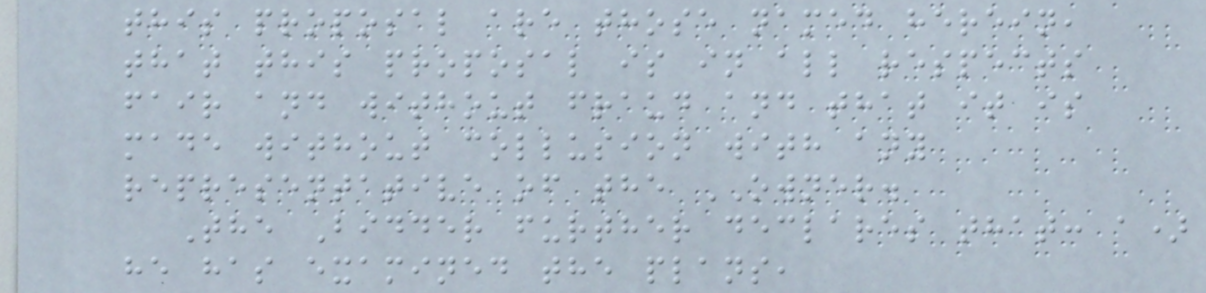this proposal are those named herein,
that this proposal is in all respects
fair and without fraud and that it is
made without collusion with any
representative of the OWNER.
The Bidder further declares that: a)
he has examined the plans,
